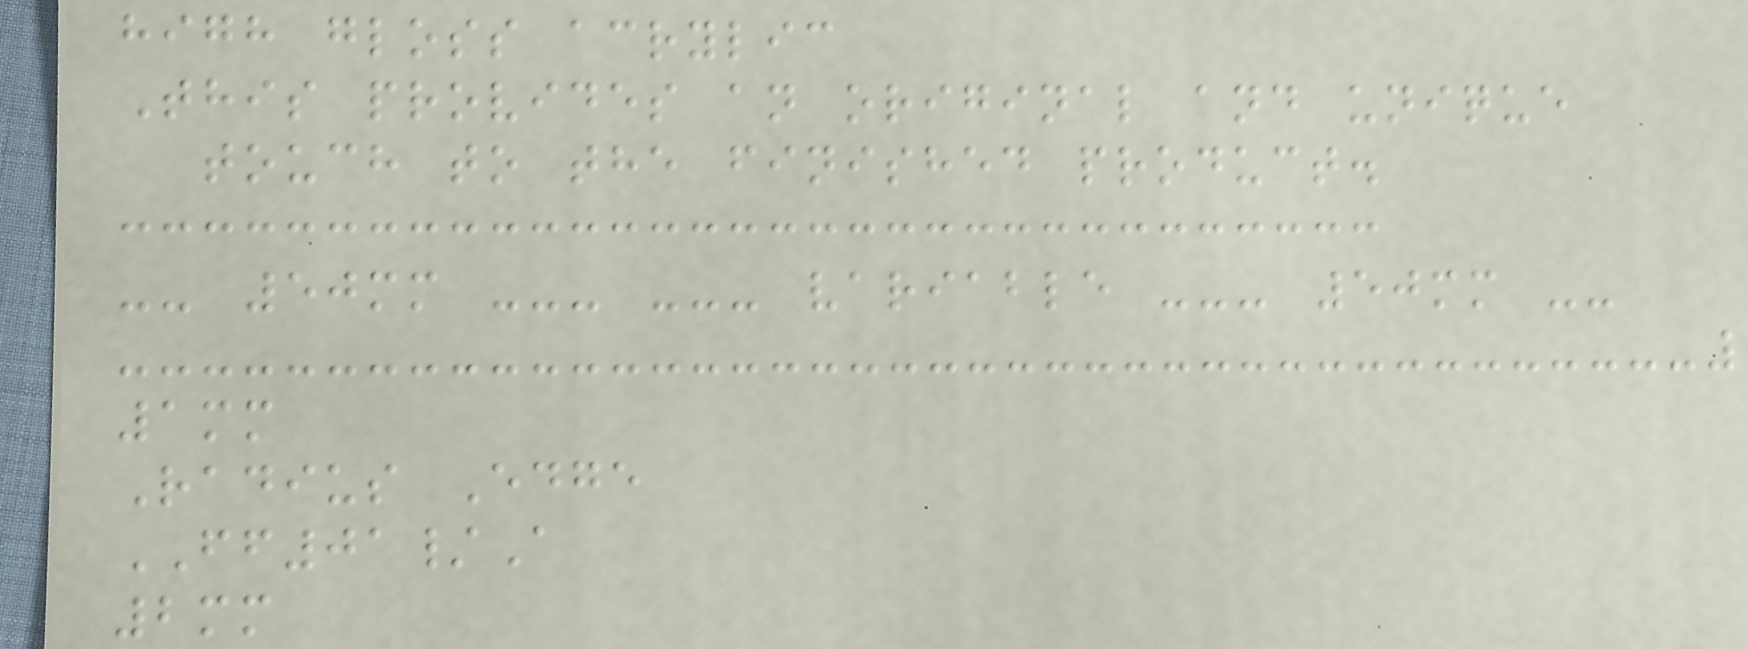high gloss acrylic
This provides an original and unique
touch to the finished product.
-- 50mm --- --- variable --- 50mm --
1mm
Radius Edge
FF01/A
2mm
